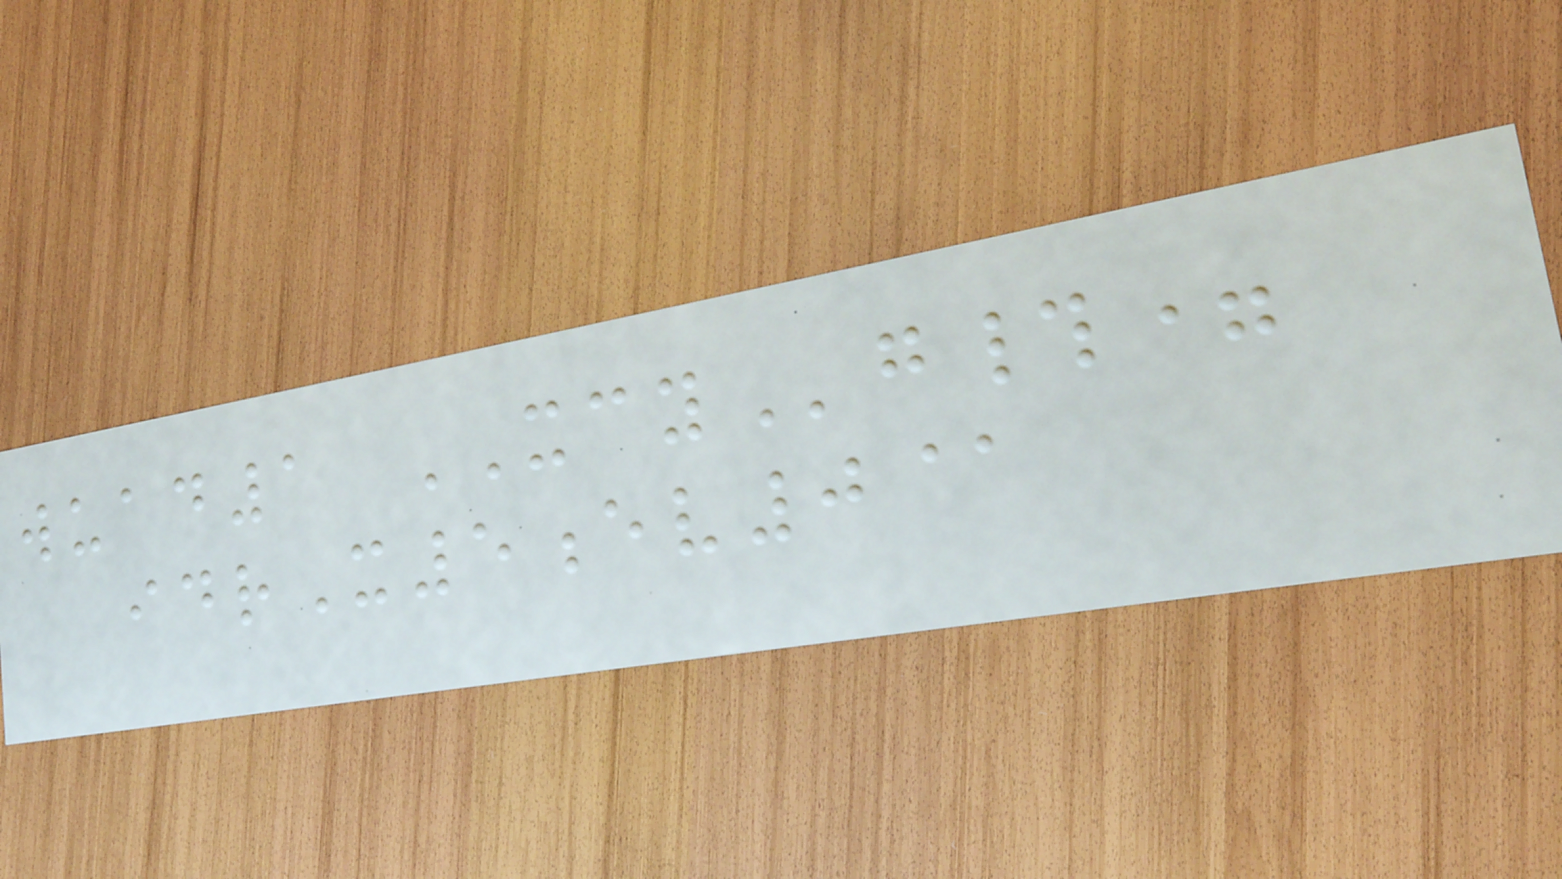wuad1 XCYg#=
idrX5ev0@
